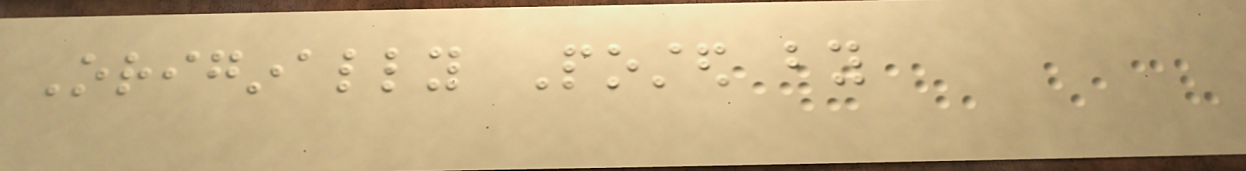Originally Posted by
